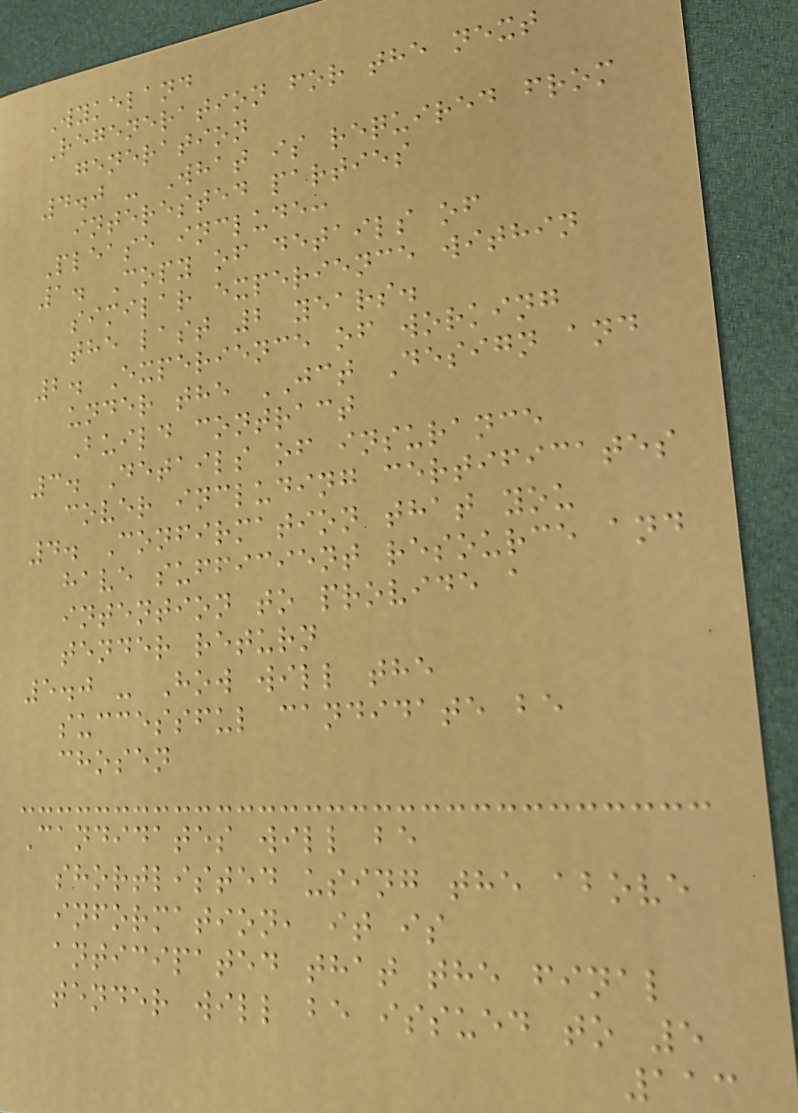Wykeland
Regeneration for the next
generation
4.0 - What is required from
interested parties
Please include:
1. Copy of details of
similar experience within
the last 2 years.
2. Experience of working
under the JCT Design and
Build contract
3. Details of insurance
cover including certificates
4. Confirmation that you
have sufficient resource and
intention to provide a
tender return
5.0 - How will the
successful candidate be
chosen
Candidates will be
shortlisted using the above
information, it is
anticipated that the final
tender will be issued to 5
113
